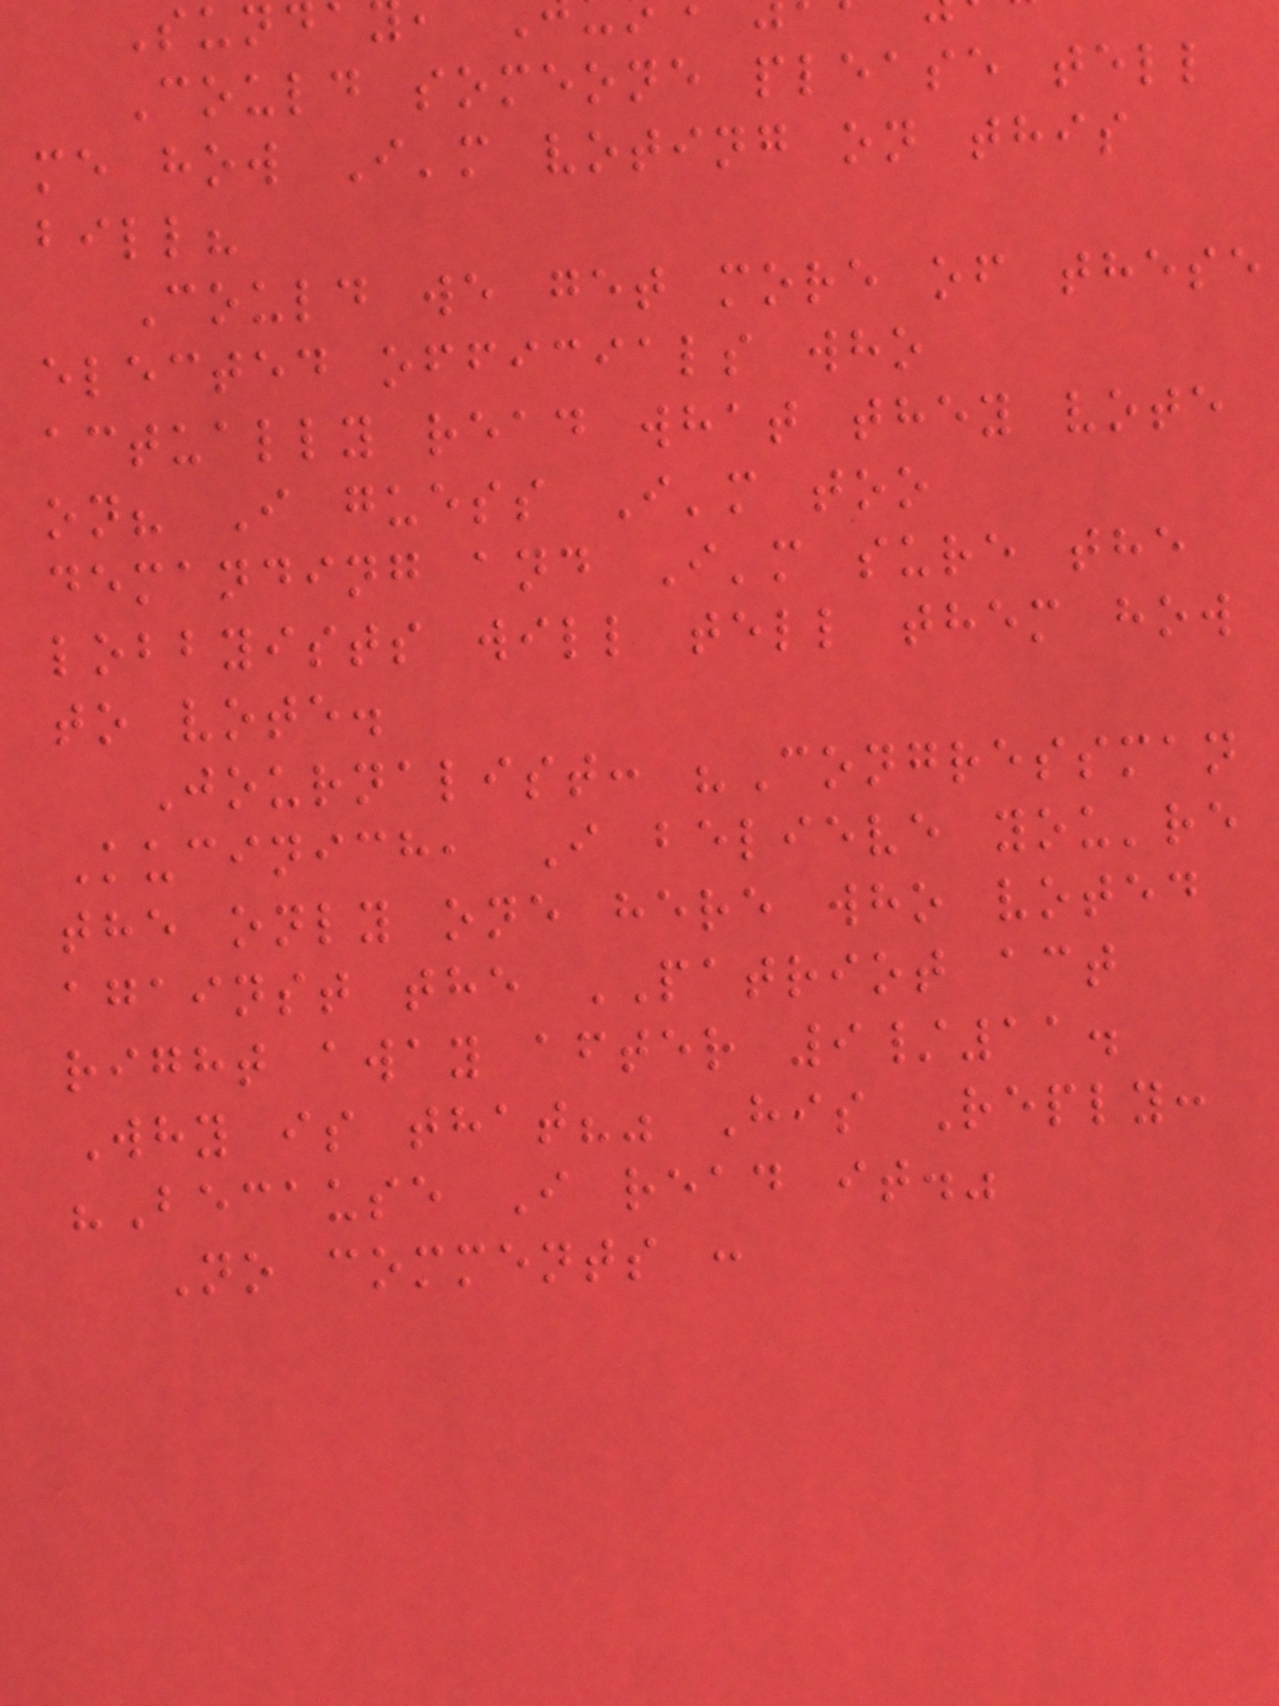Could someone please tell
me how I'm voting on this
bill?
Could we get more of these
elected officials who
actually read what they vote
on? I guess I'm too
demanding and I'm sure the
lobbyists will tell them how
to vote.
Journalist: "Congressman
Kucinich, I believe you're
the only one here who voted
against the PATRIOT act
right away after 9/11.
Why is that?" His Reply:
"Because I read it."
No comments :
